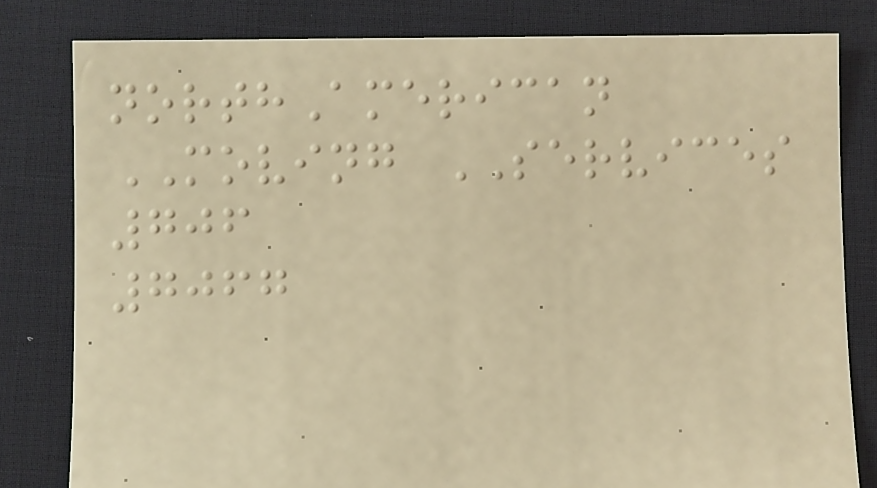northAmerican
MOVING SERVICES
706
7067
